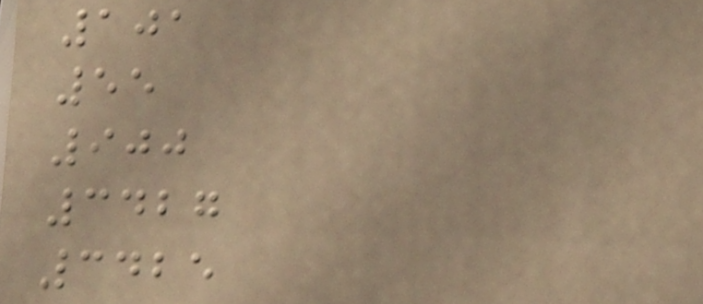101
55
900
3427
3425
